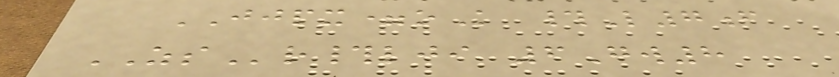JJPX=oK #L7f
ZSr#lji 6Gw8
